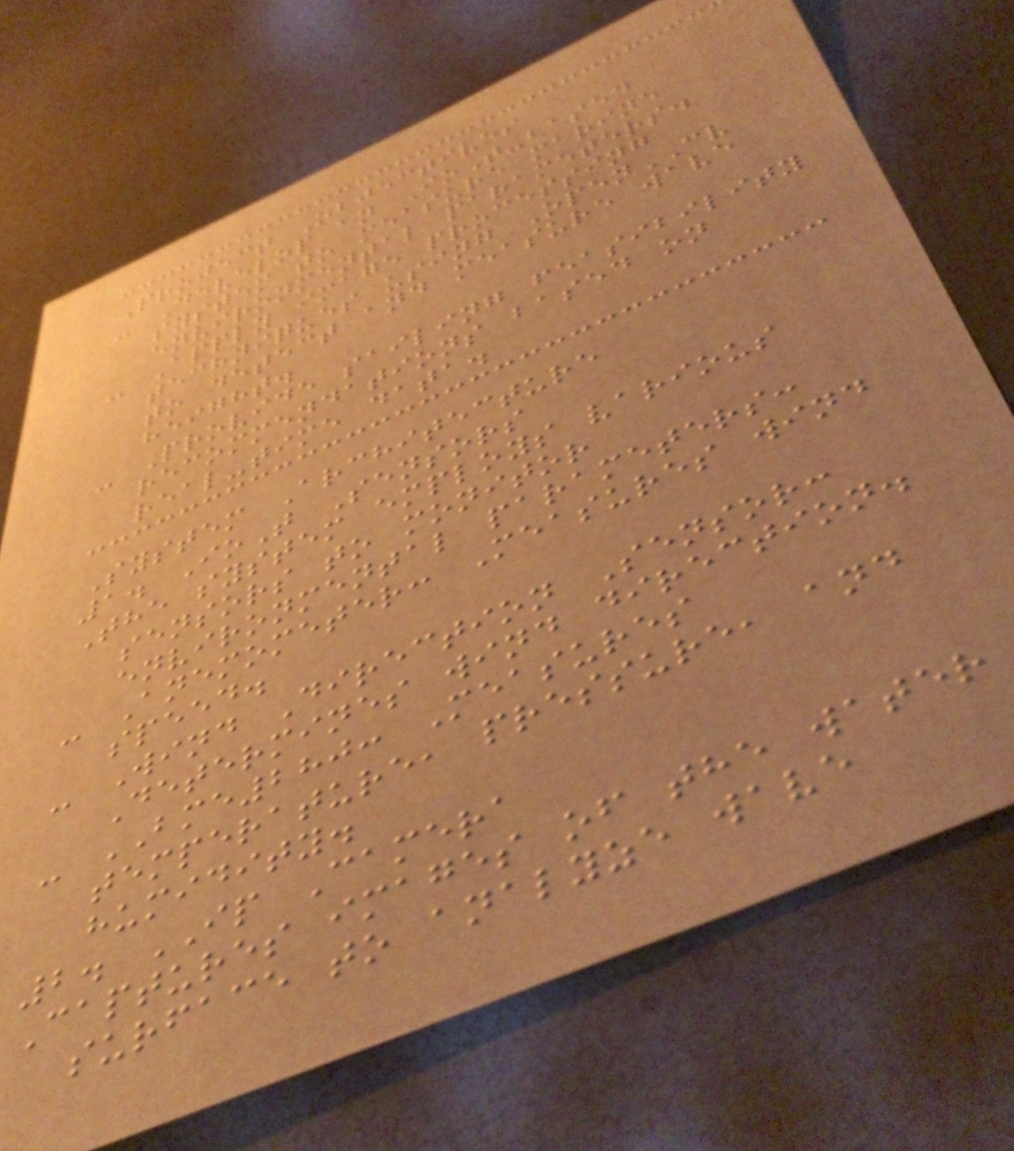Project Objectives
- Develop an IoT-based
system to measure marine
environmental parameters.
- Apply image processing
techniques using OpenCV
to detect and measure wave
height.
- Provide sailing feasibility
recommendations based on
real-time data.
System Architecture
1. IoT Sensors
The system employs various
sensors to monitor
environmental parameters:
- Anemometer: Measures wind
speed.
- Wind Direction Sensor:
Determines wind direction.
- BME280: Measures
temperature, pressure, and
humidity.
2. IP Camera
Captures images of the water
surface to analyze wave
